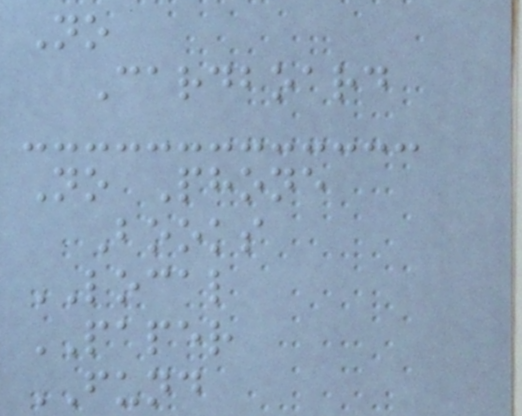No
Cardboard
No Phone
Books
LOCAL
PAPER
FUND
